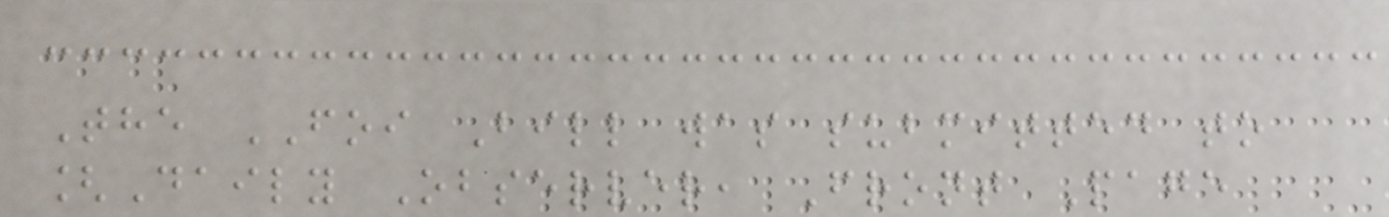The FOI Bill was submitted to
[Daily Observer, Front Page
